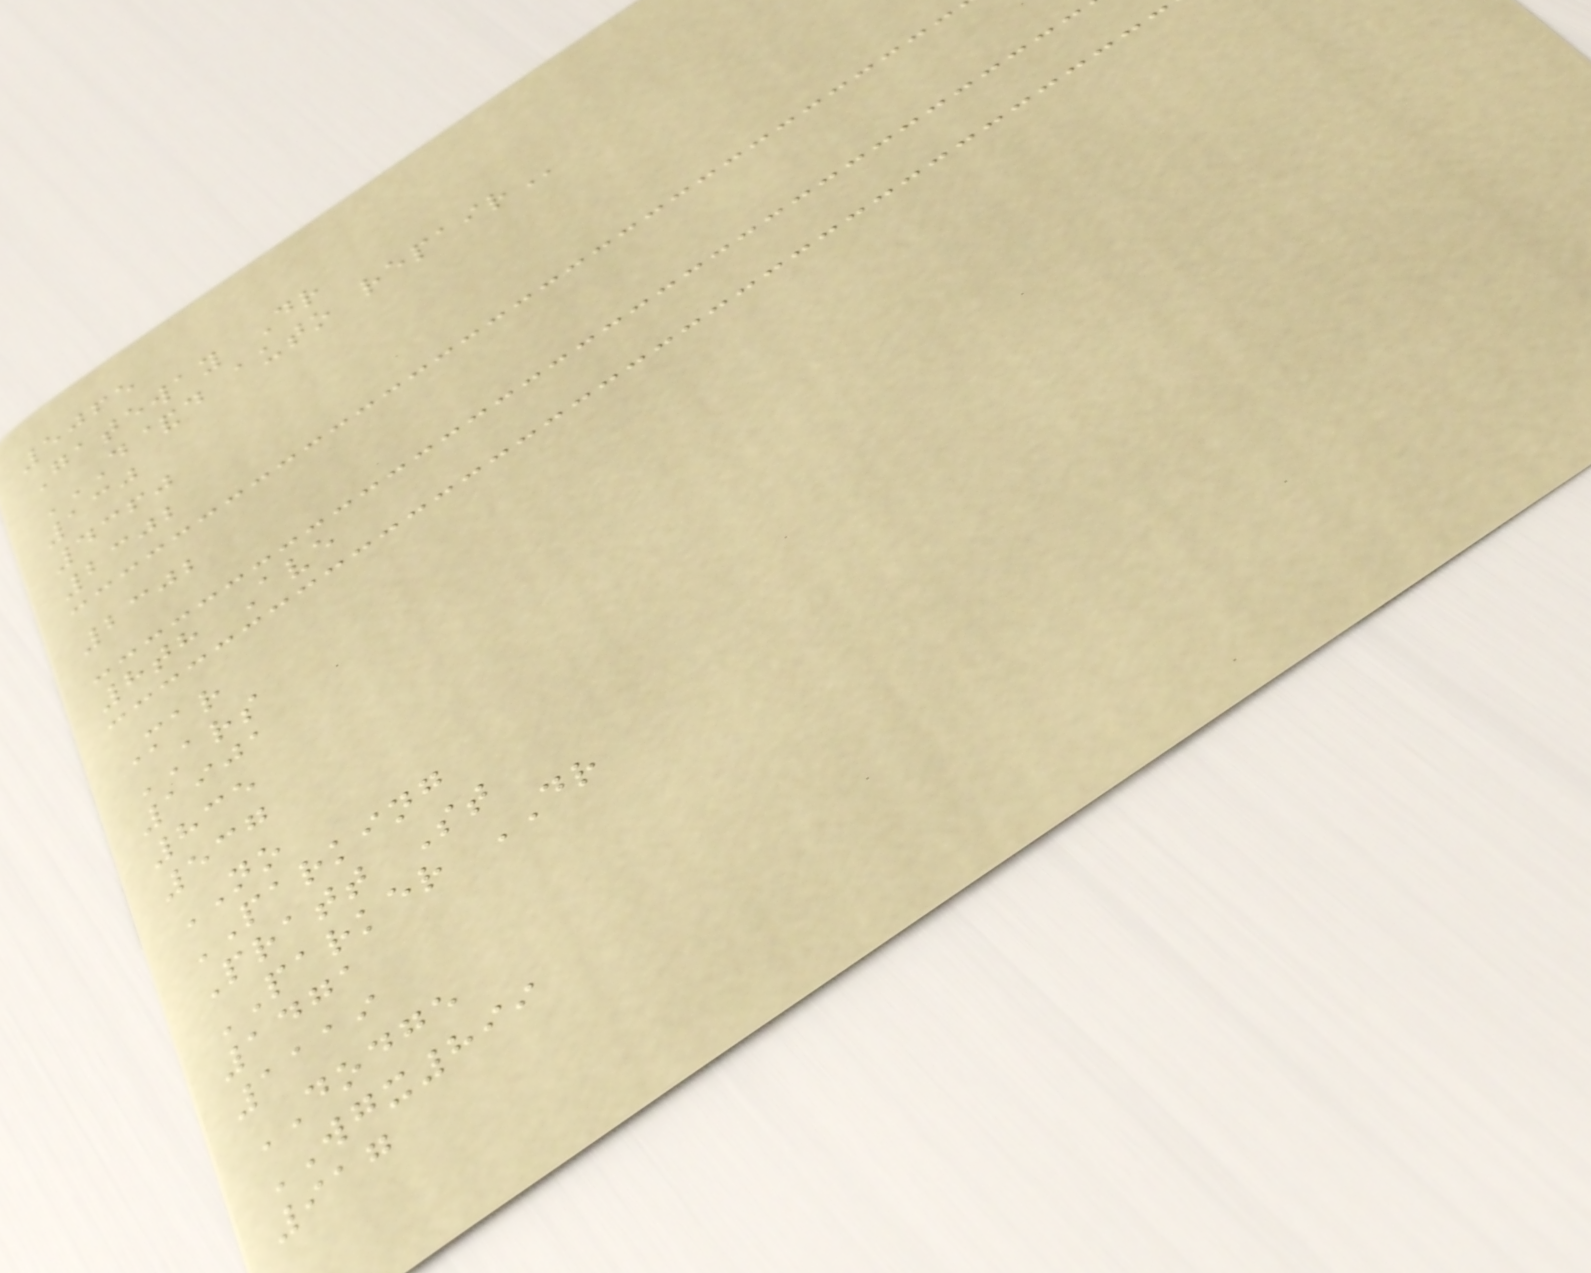5065
Gateway Dr
D&D AUTO REPAIR
130
4360
2302
2302
8th Ave
Mar
ARS
1901
835
537
NO
PARKING
Pratt St
PARKER DR
1471
1119
DODGE
WGX899
917
